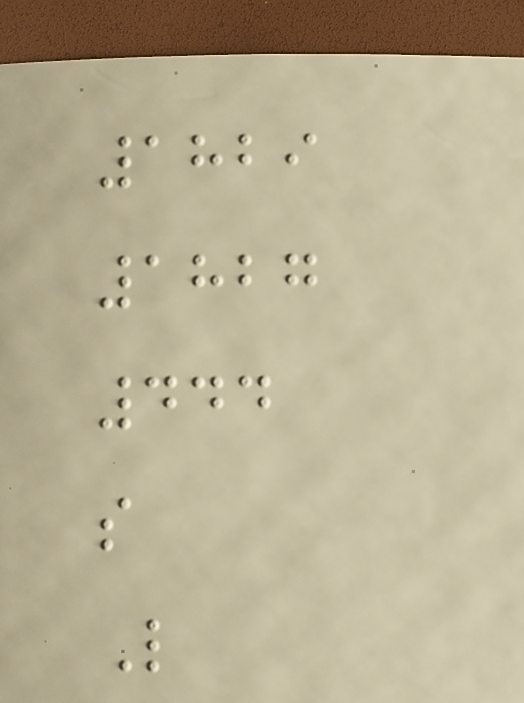1829
1827
444
s
L
